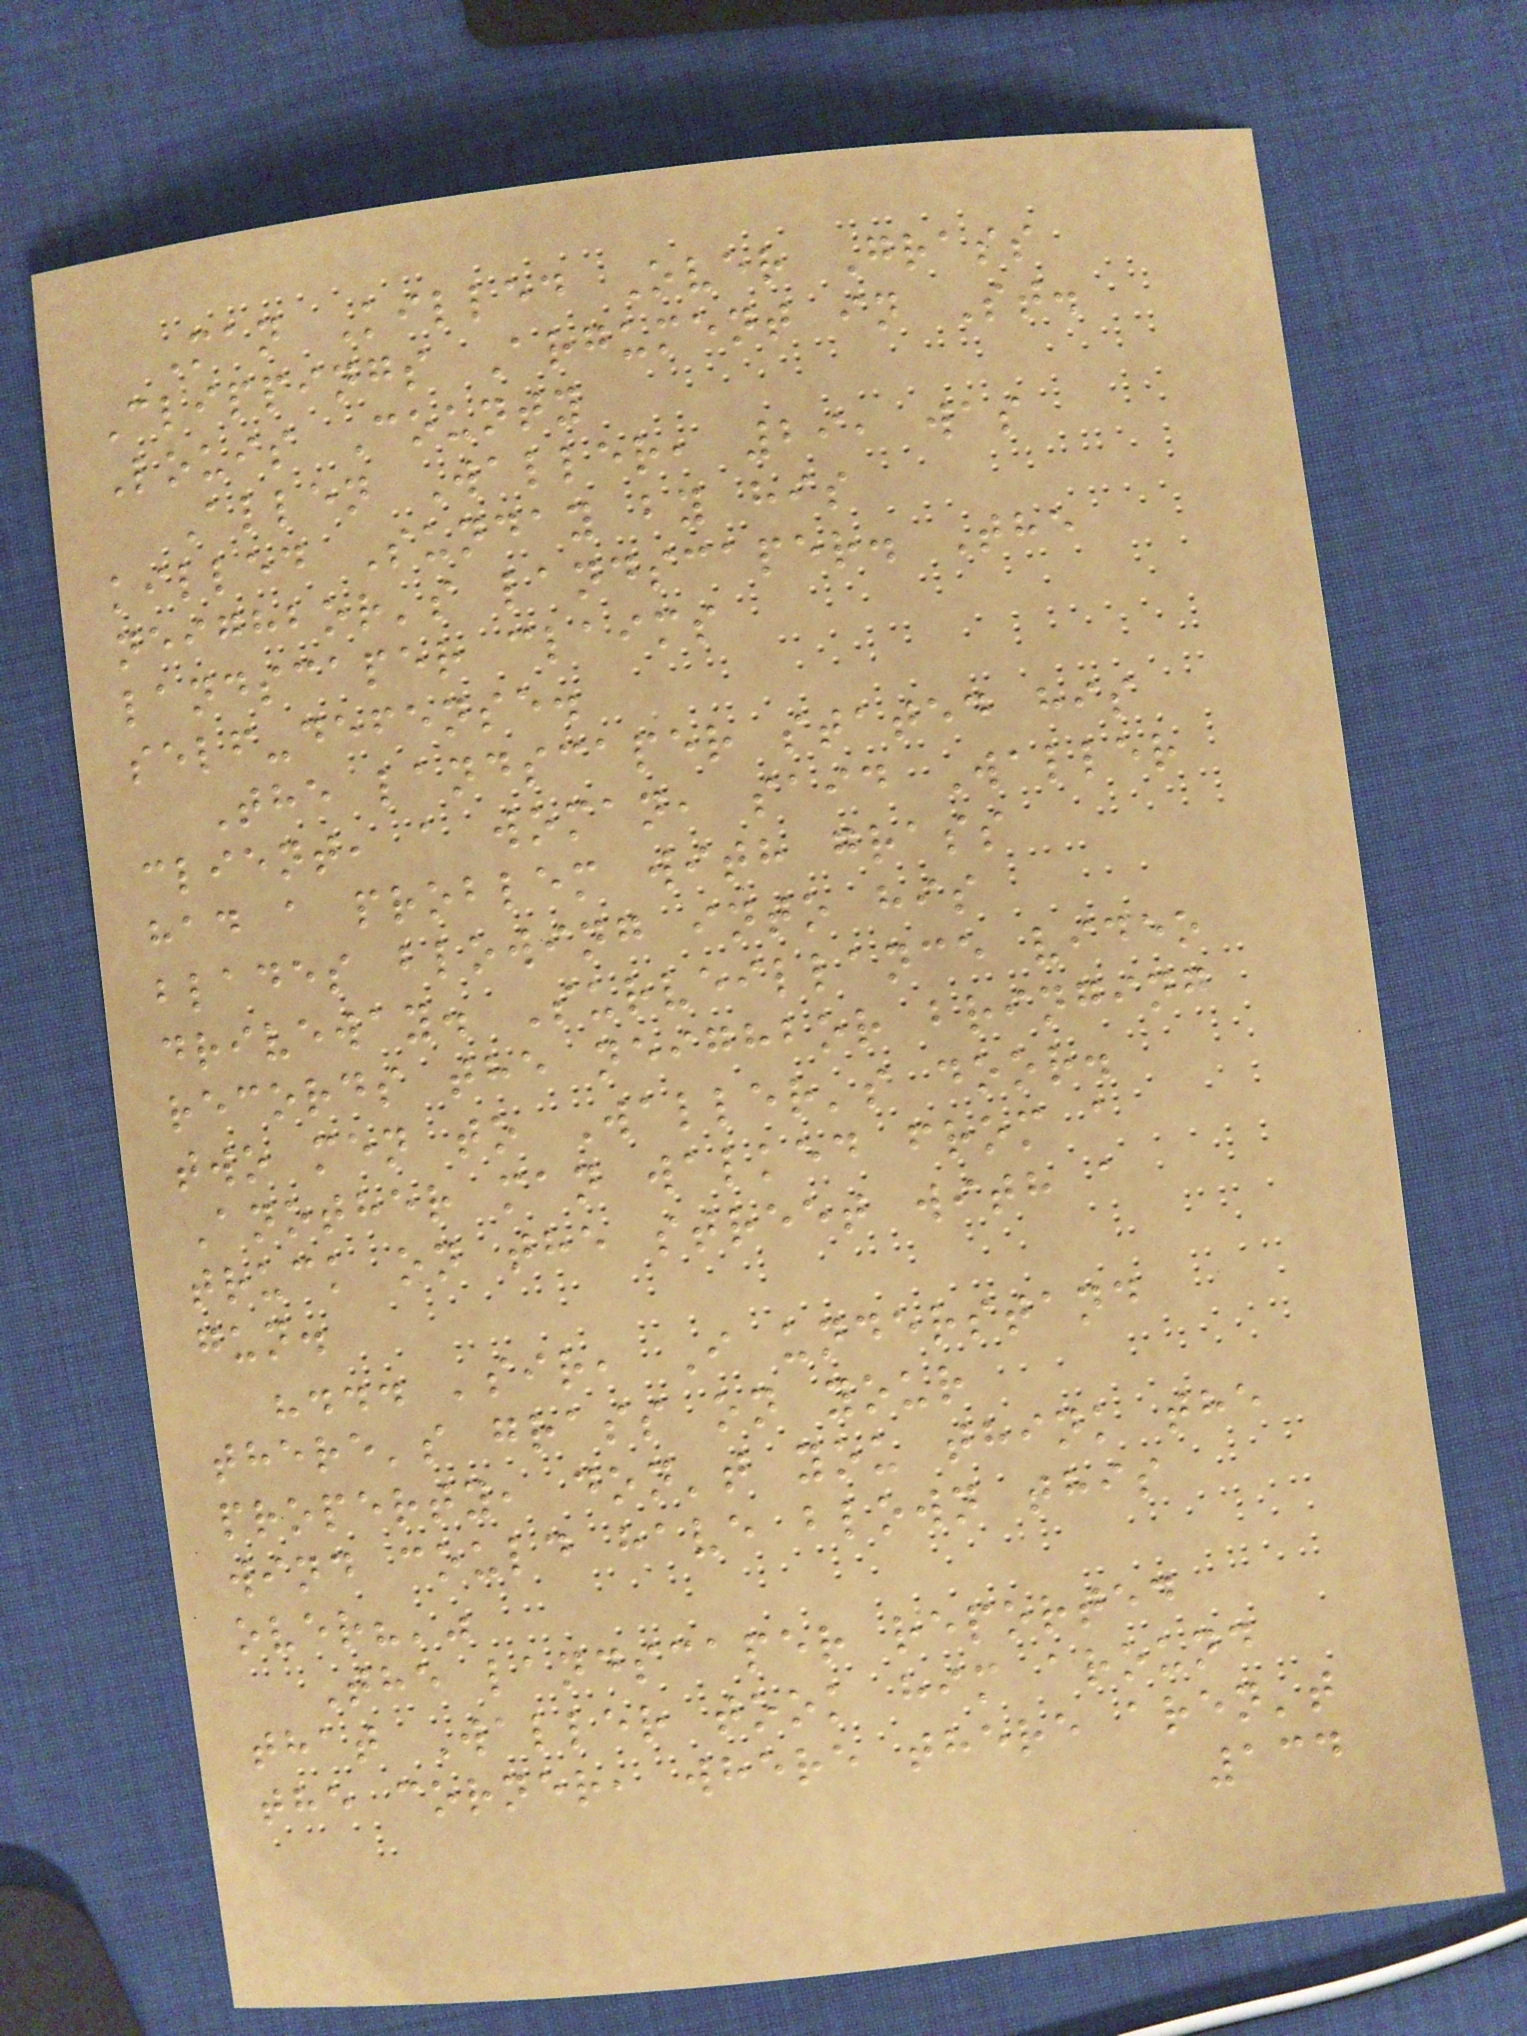Man Killed Over Grass
Clippings Argument in St.
Louis County
Allen Waller, 29, was
killed Sunday by his
neighbor's landscaper. The
landscaper claims
self-defense.
The landscaper stated his
client, a woman, said Waller
had a problem with grass
blades blowing into his
driveway. Surveillance video
records the neighbor bringing
two men to Waller's door.
Another man walked from a
truck on the street with a
gun.
"... 'sir, I understand
there's grass on your
property, don't you think the
wind could have blown this
over?'"
The landscaper reported
that Waller took him around
the corner, where there aren't
134
